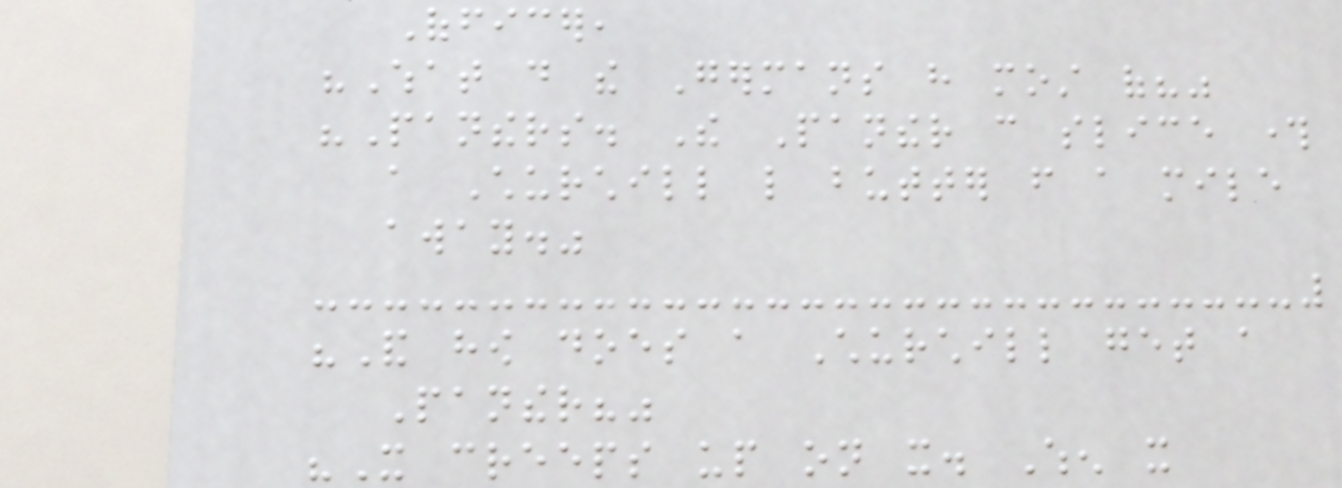Officer,
"What do the Germans have most of?"
"Panthers. The Panther can slice through
a Churchill like butter from a mile
away."
"And how does a Churchill get a
Panther?"
"It creeps up on it. When it
